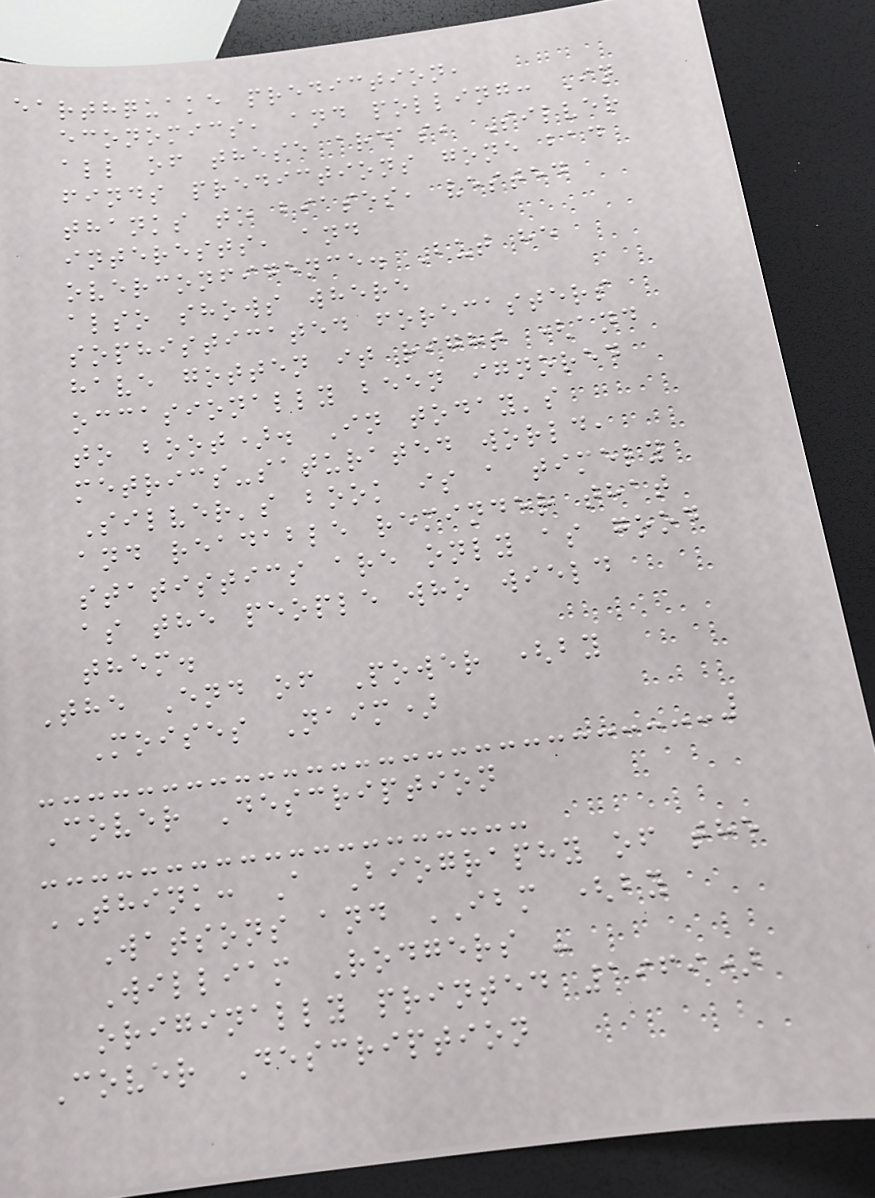earthquake prediction,
economics, and polling: In
all of these areas, Silver
finds predictions gone bad
thanks to biases, vested
interests, and
overconfidence. But he
also shows where
sophisticated forecasters
have gotten it right (and
occasionally been ignored
to boot). In today's
metrics-saturated world,
Silver's book is a timely
and readable reminder that
statistics are only as good
as the people who wield
them.
The End of Power (by
Moises Naim)
Cover Description
THINK: A Biography of the
Watsons and IBM (by
William Rodgers -
originally printed 1969)
Cover Description
